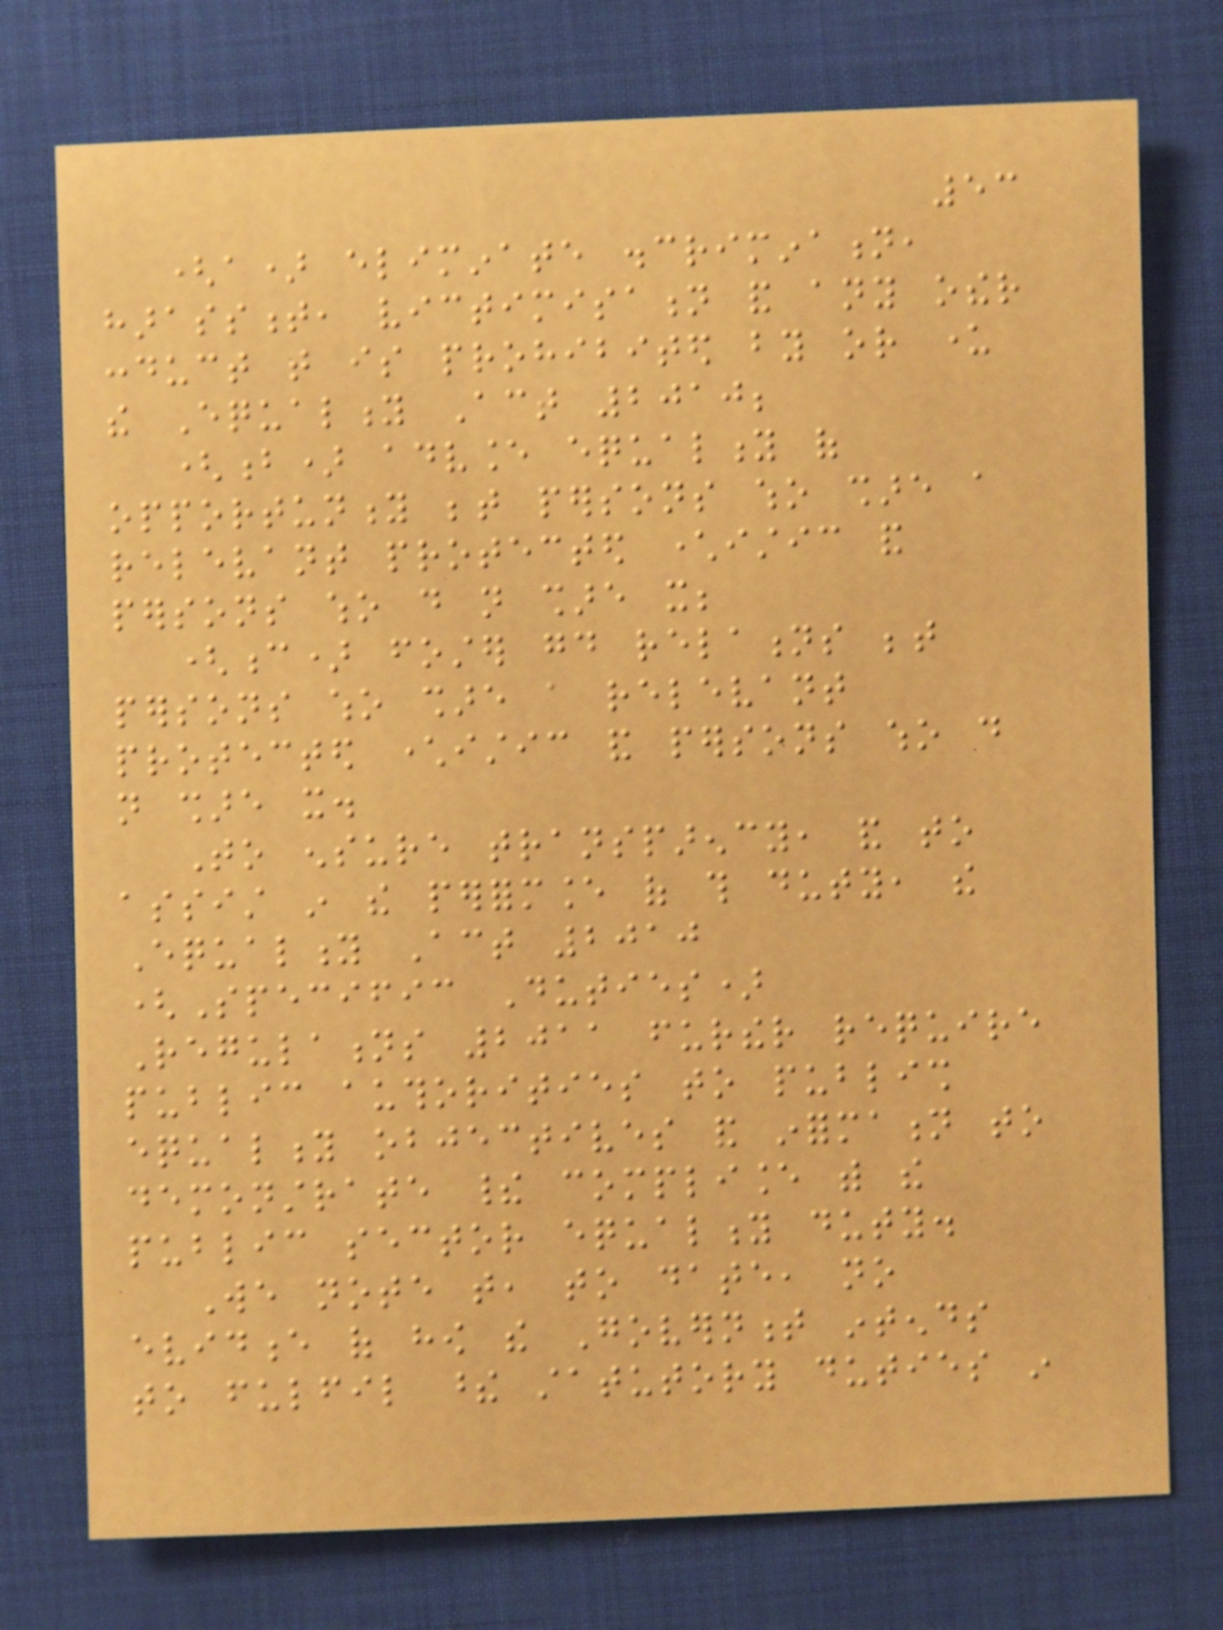53
(a) eliminate discrimination,
harassment, victimisation and any other
conduct that is prohibited by or under
the Equality Act 2010;
(b) advance equality of
opportunity between persons who share a
relevant protected characteristic and
persons who do not share it;
(c) foster good relations between
persons who share a relevant
protected characteristic and persons who do
not share it.
To ensure transparency, and to
assist in the performance of this duty, the
Equality Act 2010
(Specific Duties)
Regulations 2011 further require
public authorities to publish
equality objectives and information to
demonstrate their compliance with the
public sector equality duty.
We note that, to date, no
evidence of how the Government intends
to fulfil these statutory duties in
